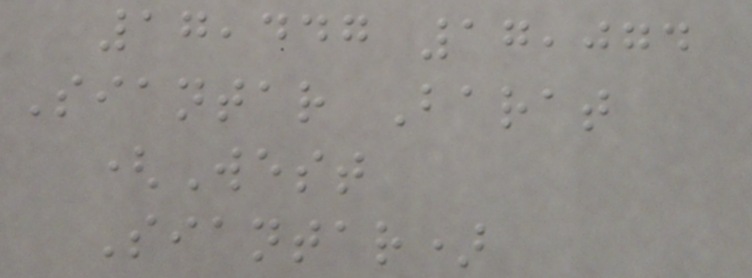17,447 17,074
Siantar Barat
(West
Siantar)
